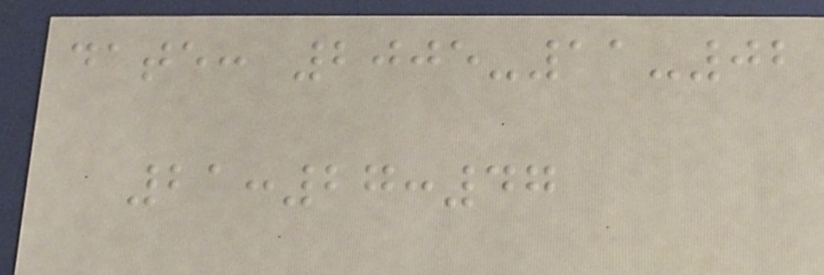date: 2005-11-02
21:27:47
